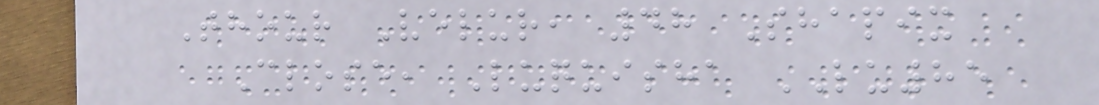Thour Velur, 48 Shapix
Close, Luquisha LU85
